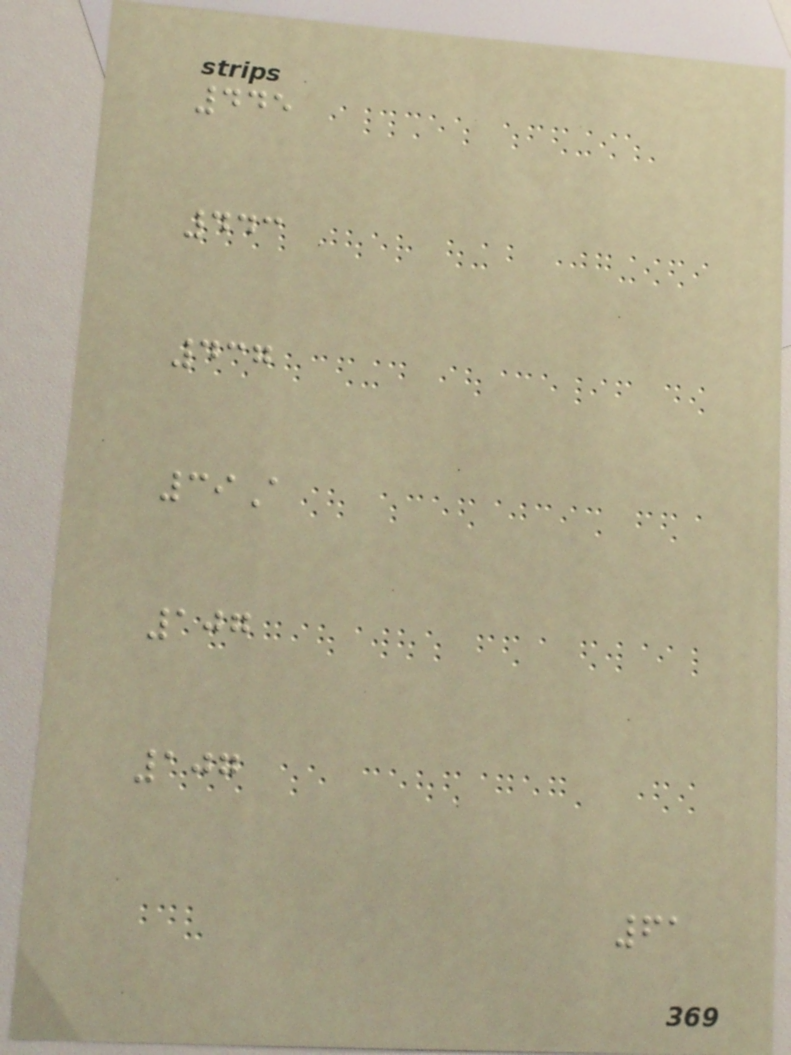445
443
437
39A
107
107
61
